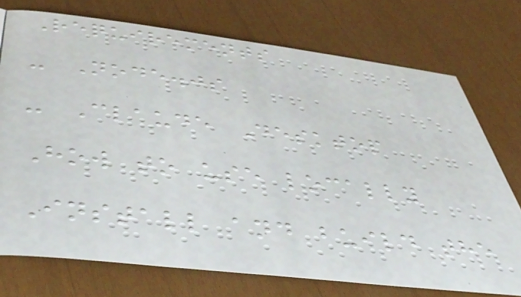Requirements
- Node.js
- Claude Desktop
How to use locally
Install and build the
